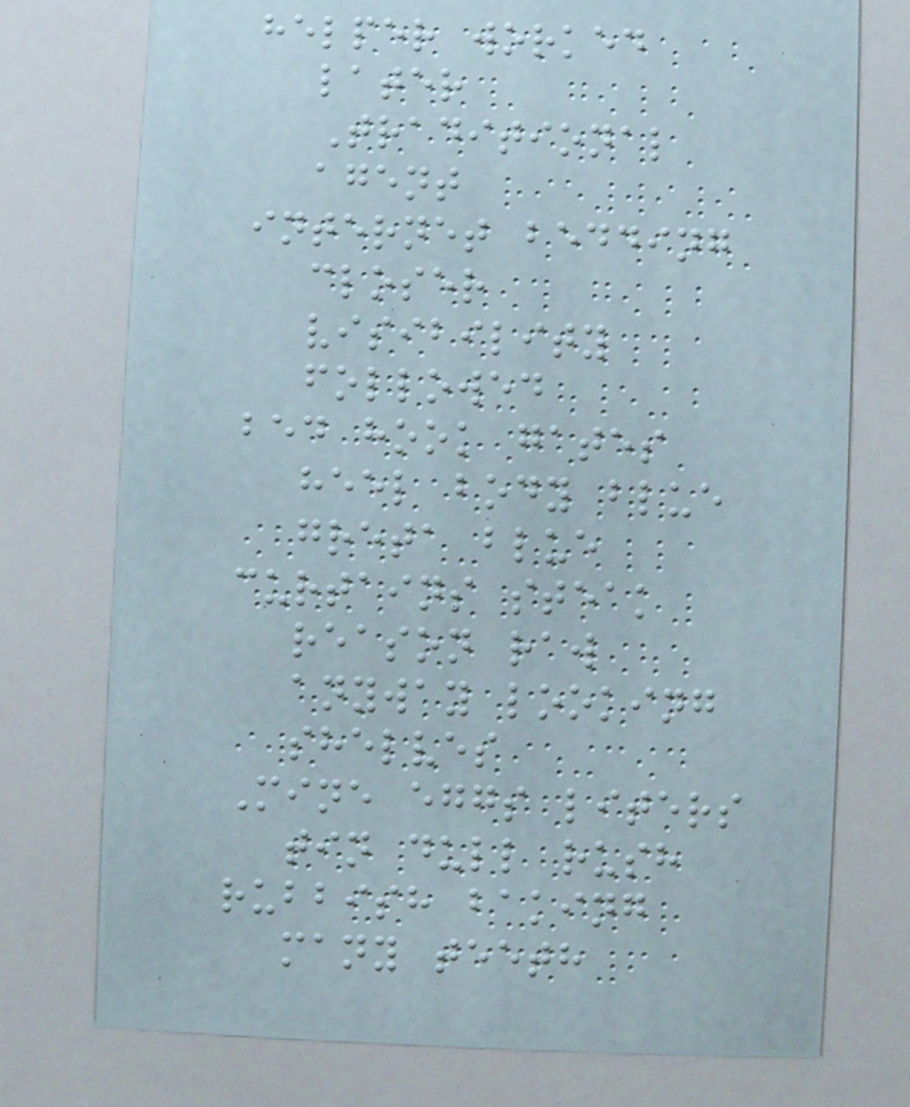helper worked
later
Traditional
agent
internet bedding
closer
visibility
followed
bed hook gates
heel body blue
greta blue
curtains steak
reason raw
anyway looking
shelves
Mine eggs liters
tin dull rush
rubbish baking
many teeth
